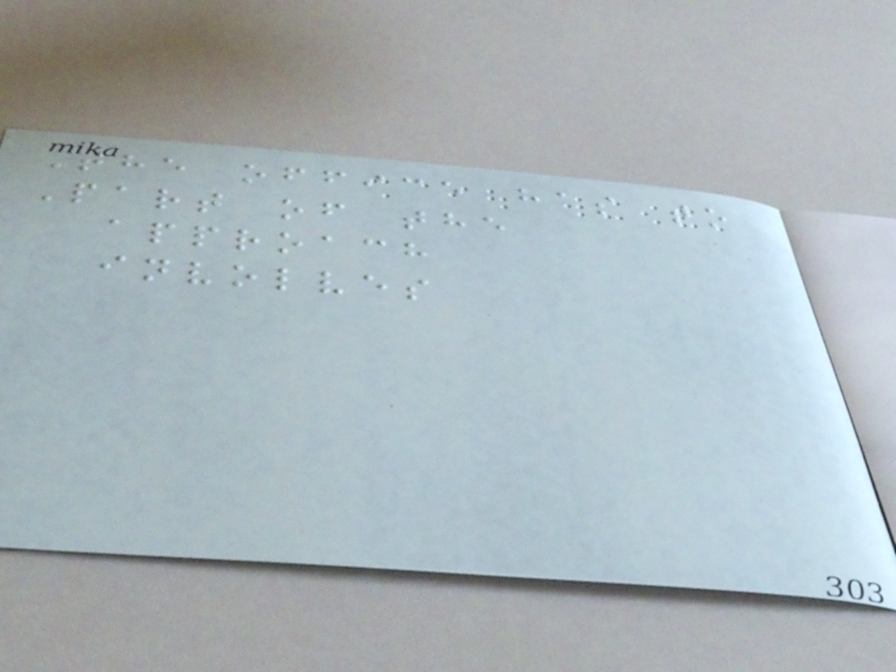The office has to
Part of the
approach
involves
